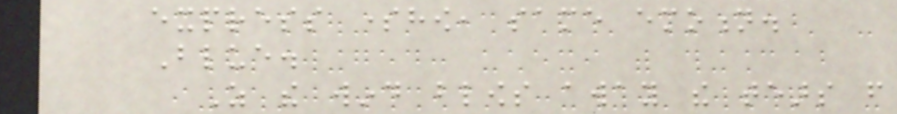express somehow, same emotion.
Blue.
As the wind blows away the tears from
